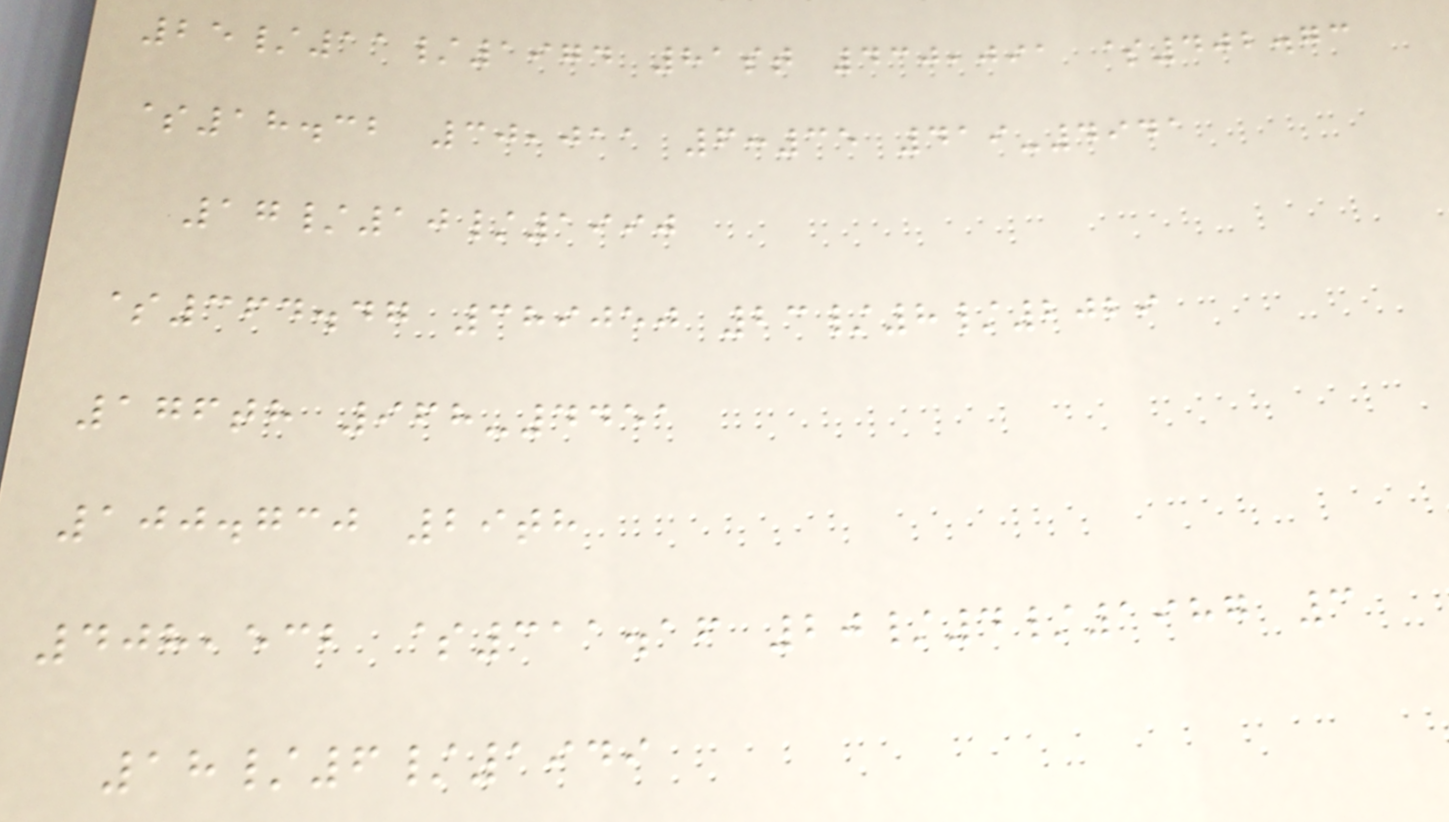25/11/1974 81st 430,091 $402.73
$18.32 30,011 6:35 419-4941
17/10/1990
$364.47 389050 23/8/2029
176th 968-4451
100.730 29th
408,532 $311.16 20/4/1987 3
18/6/1949
